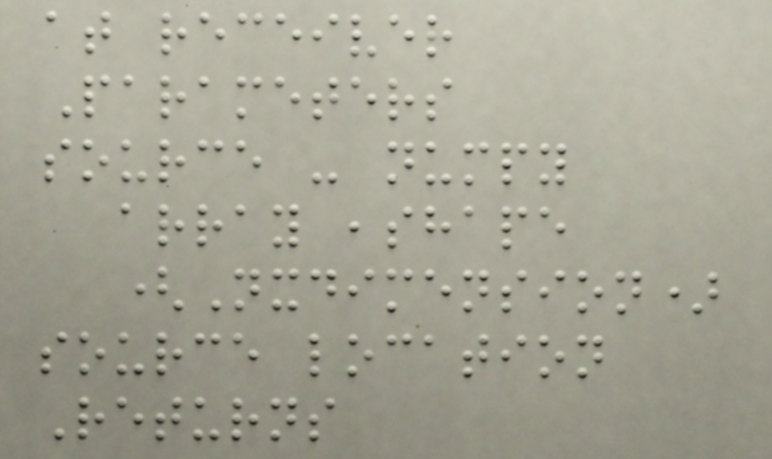at receiver
Parameters
source - numpy
array ,shape
(Nxdimension)
source location
Returns
